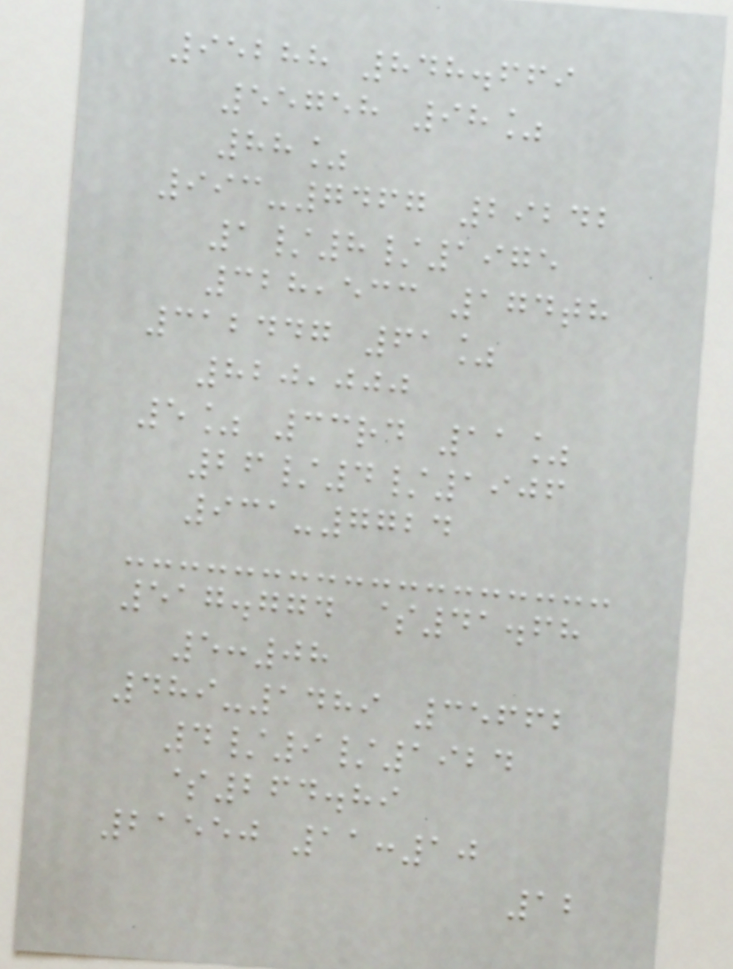95288 848.669
55758 98%
88%
993-7467 29242
1/8/1975
328,533 174th
312447 61%
820,000
5% 33rd 11%
26/4/1906
931-7724
517.774 $41.68
5:08
489-1489 35662
4/9/1924
$264.89
21550 11:10
12
